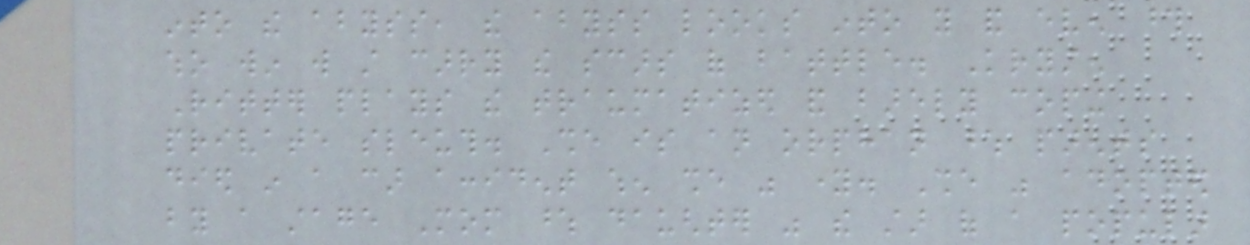into the abyss, the abyss looks into you and even those
who win will still carry the scars of battle. Krysten
Ritter plays the traumatized and barely coping
private sleuth. She is an orphan whose parents
died in a car accident when she was young. She was adopted
by a stage Mom whose daughter was the star of a popular
